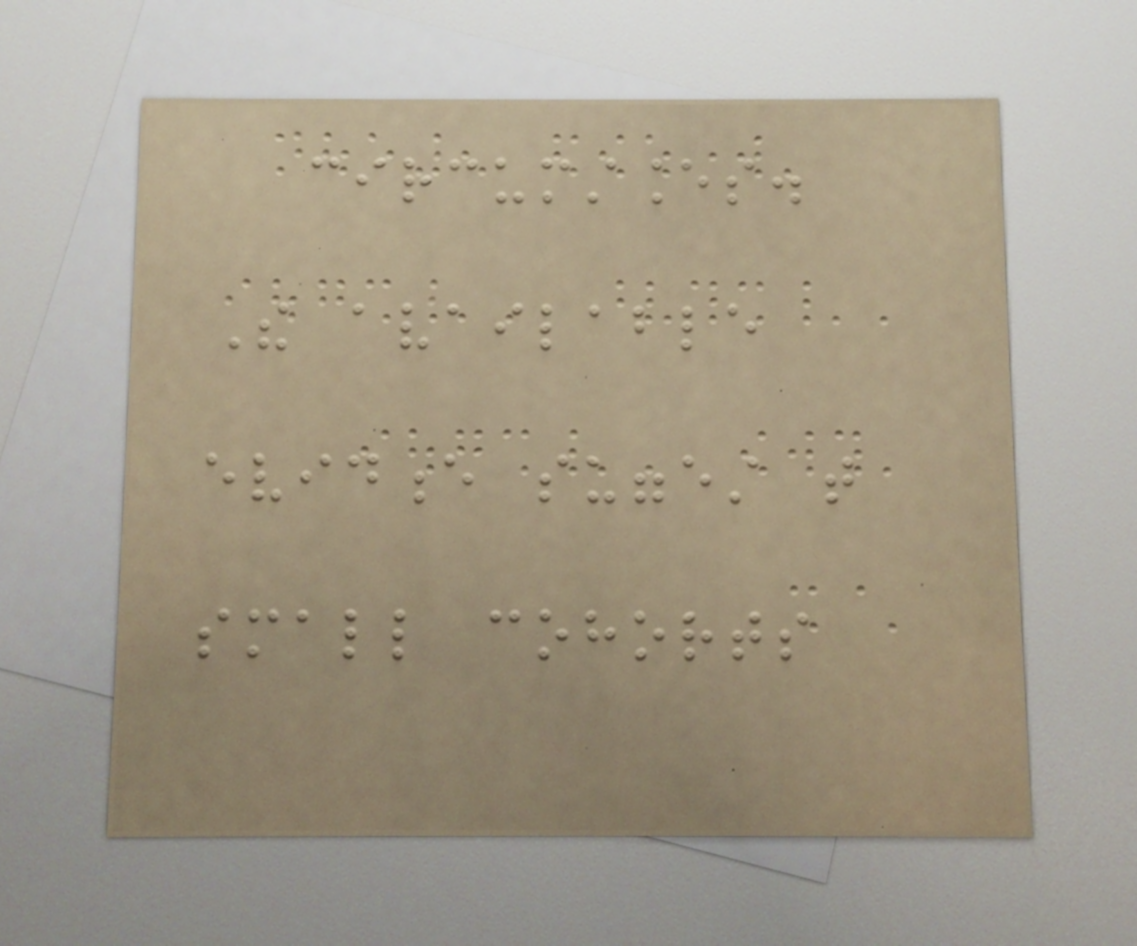circumstances.
The available
evidence suggest that
small cohorts
